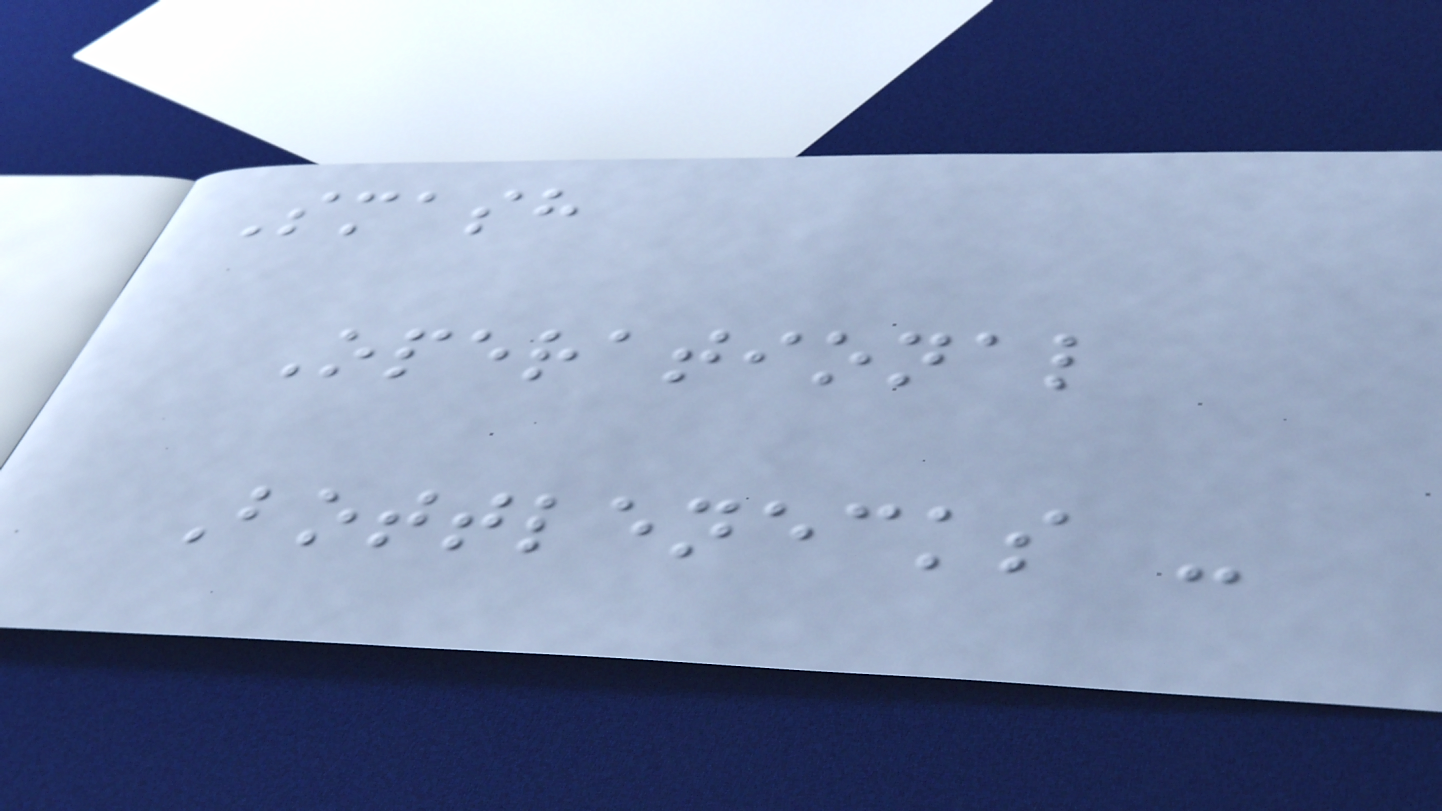Smash
Operational
Bottlenecks -
